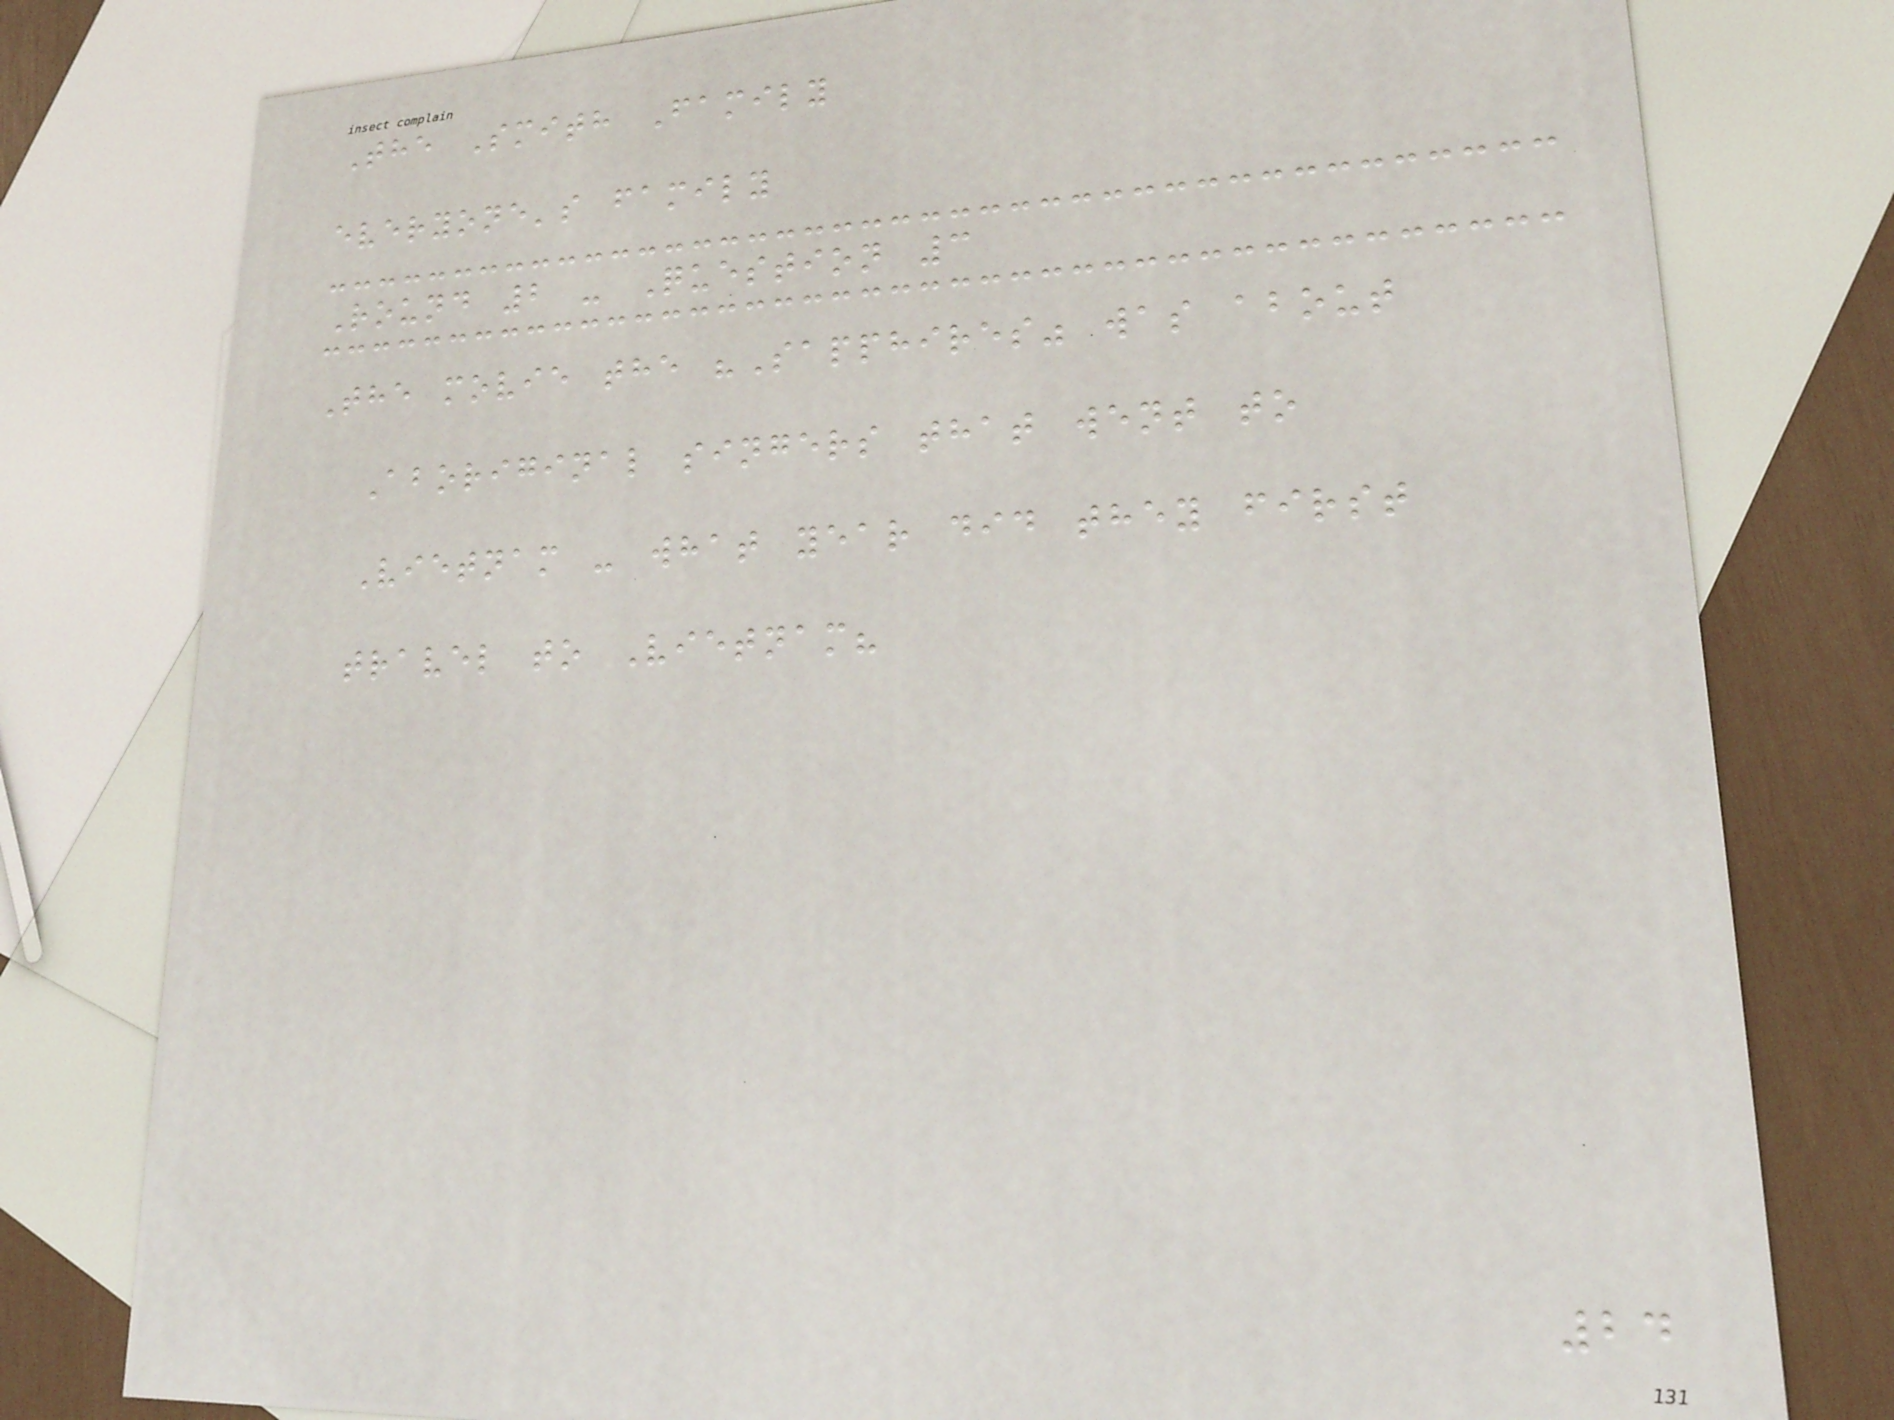The Smith Family
everyone's family
Round 2 - Question 3
The movie the "Sapphires" was about
Aboriginal singers that went to
Vietnam - what year did they first
travel to Vietnam?
24
